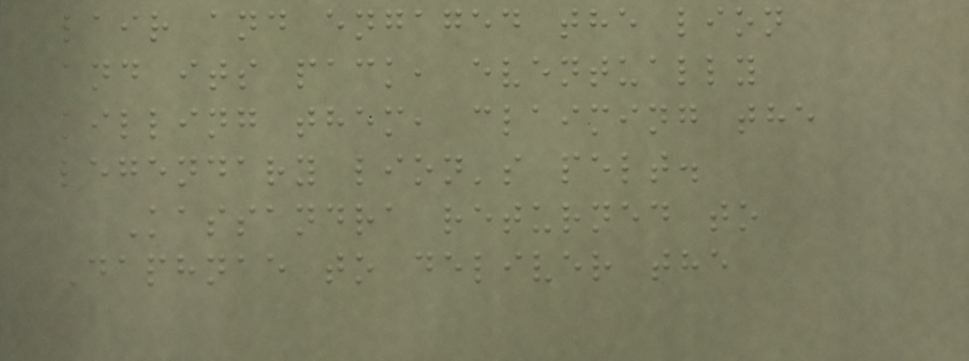lair and engaged the lion
and its pack, eventually
killing them, claiming the
legendary lion's pelt.
Kassandra returned to
Daphnae to deliver the
